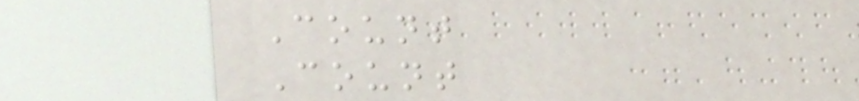Count
Count
